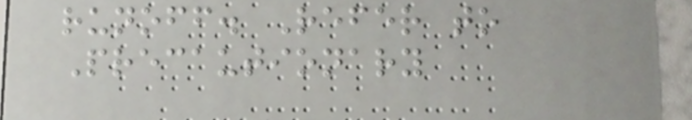runoff. Refer to
Precautionary
